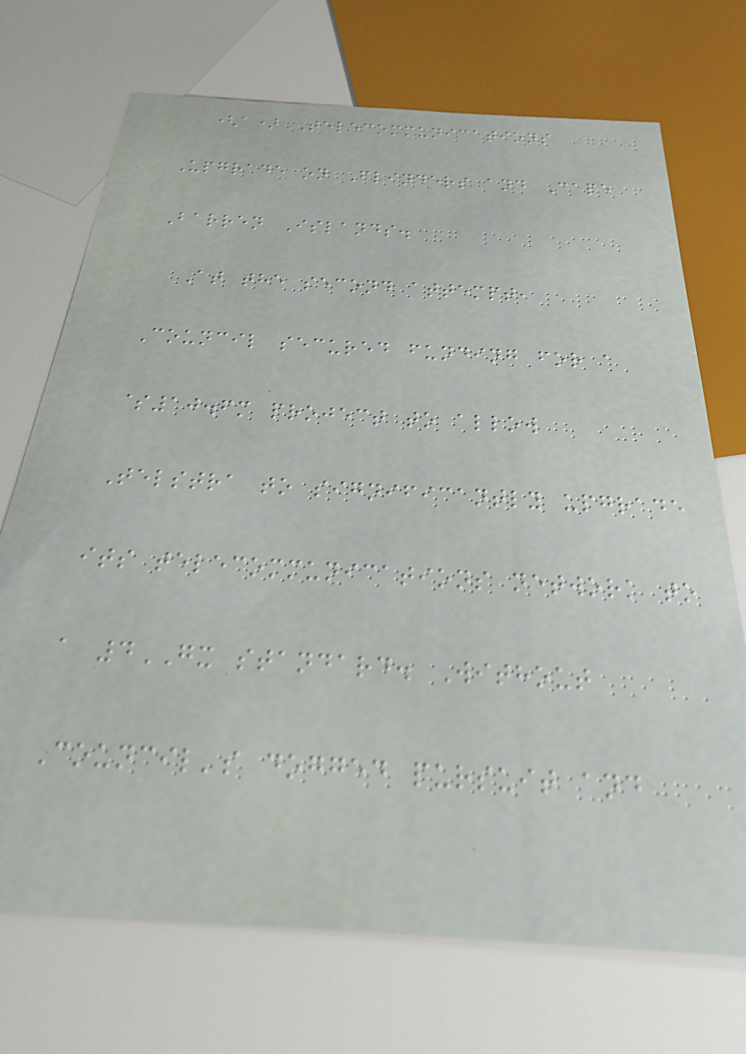(a) Telecommunications
Upgrade on Flinders and Cape
Barren Islands.
At the second attempt,
Council secured funding for a
$10.6m project to allow
Telstra to significantly upgrade
its telecommunications network to
a 4GX standard. Without
Council's dogged pursuit and
